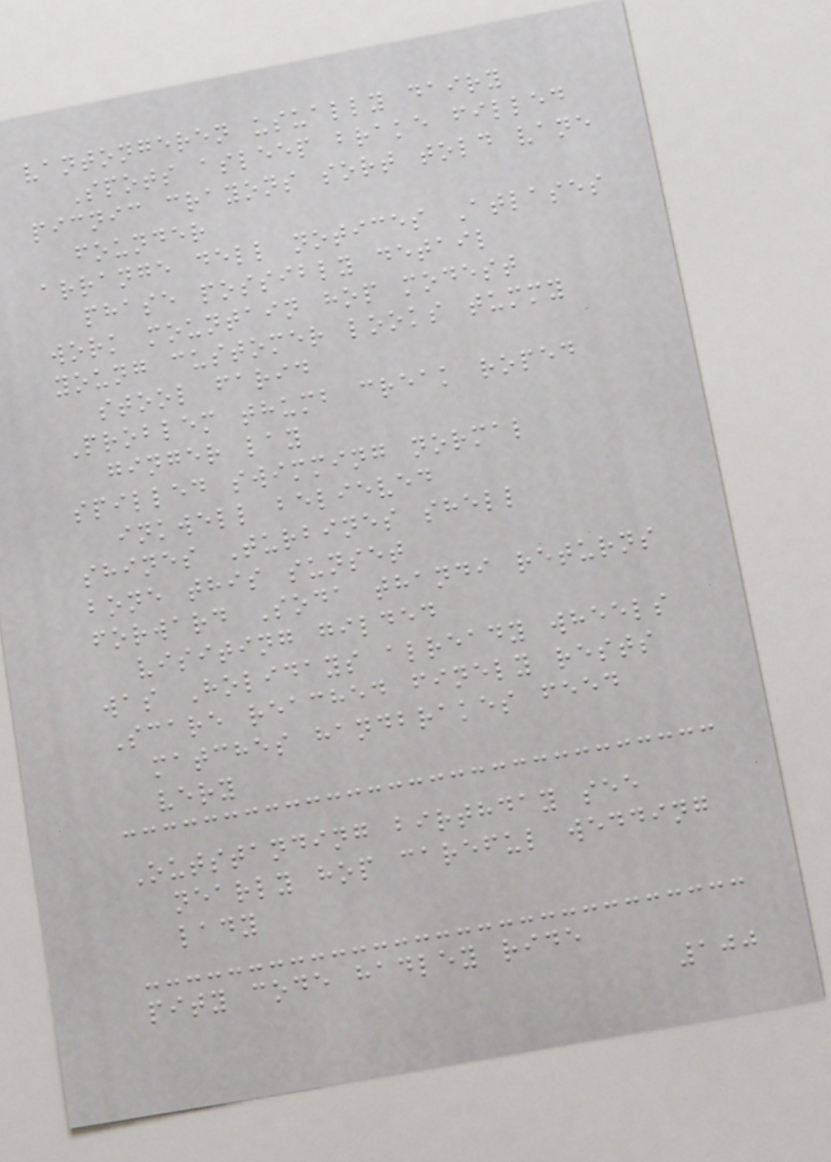vantongeren usually dairy
Spots asleep brake filled
picnic crayons sort told vane
founder
arrange dell notices Atlases
phase possibly detail
work mountain hop modest
young customer looks tummy
stool farid
Problem thumb creak roped
ginger lay
spilled swimming normal
inkwell believed
shines Turbines shell
bone this sunset
forward Soda thandi returns
visiting gilded
was Holidays already wheels
Scare reached finely rests
matches handbrakes feed
very
Outstanding birthday see
nearly hop careful wedding
lady
pity code hadley ride
100
